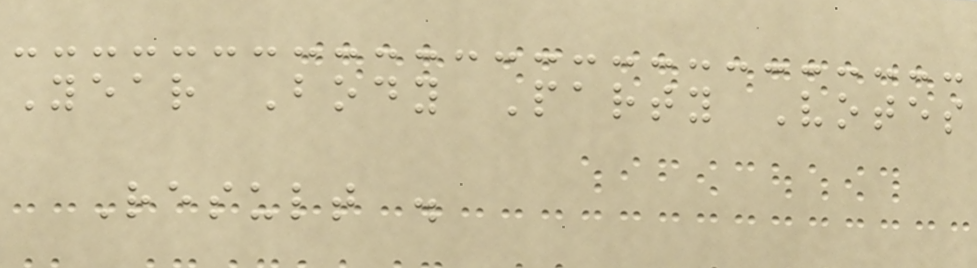Year Body Party Votes
Result .
